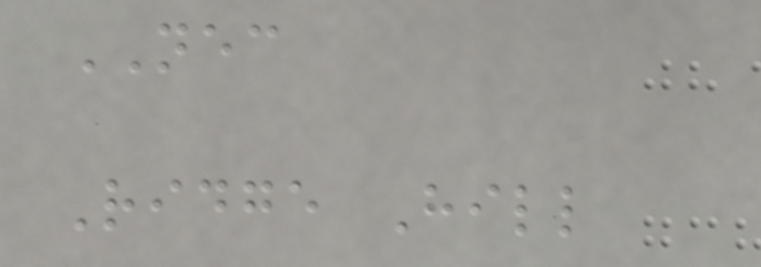NEC
Ridge Hill
